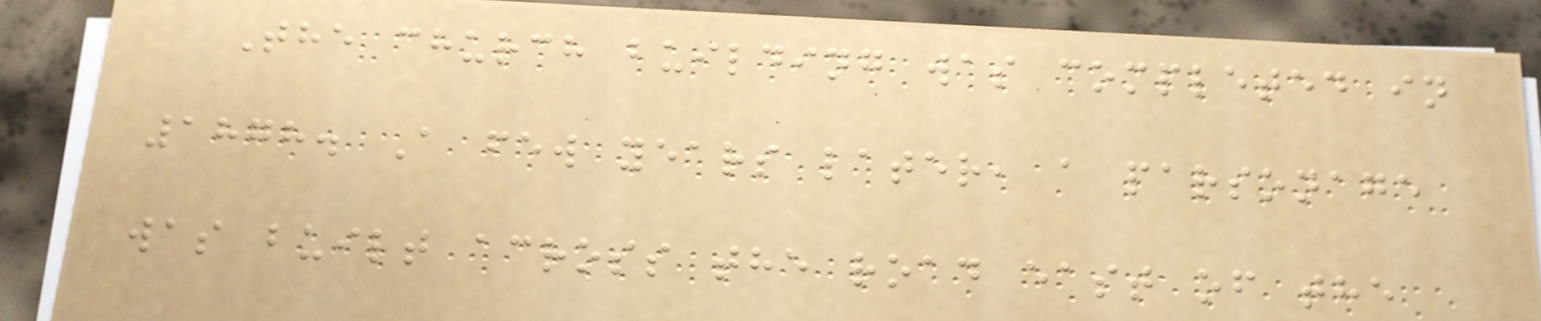The church building was completed in
1878. A few years later, a parsonage
was built across the road east of the
